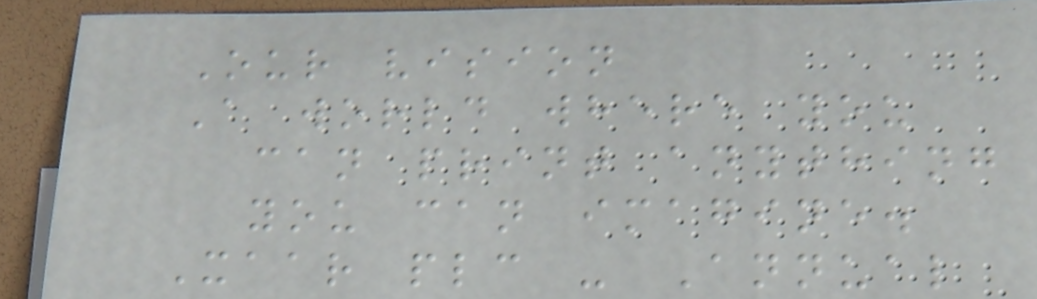Our vision
A world where you
can print anything
you can imagine.
Xaar plc - Annual
